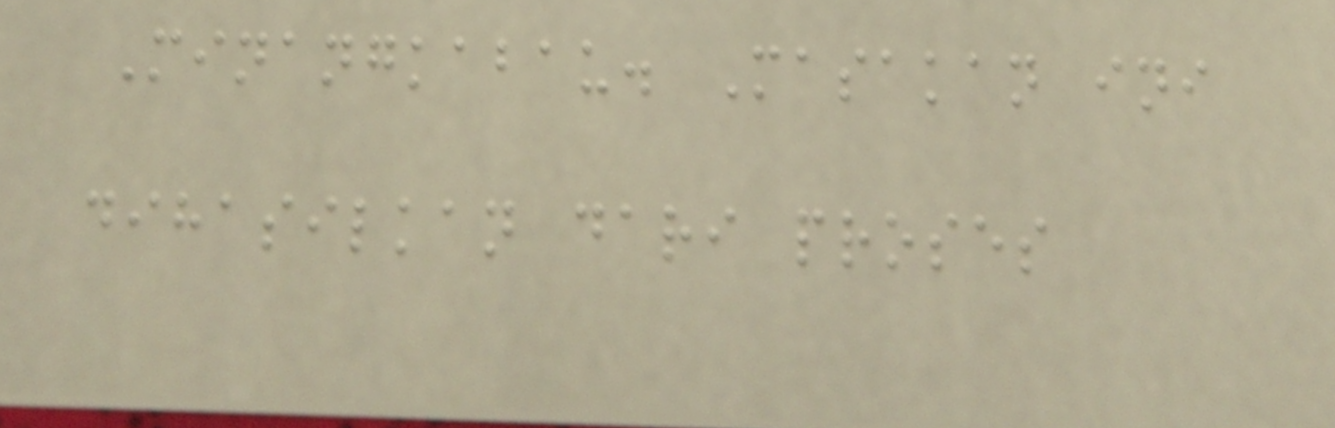Minangkabau. Masakan ini
dihasilkan dari proses
